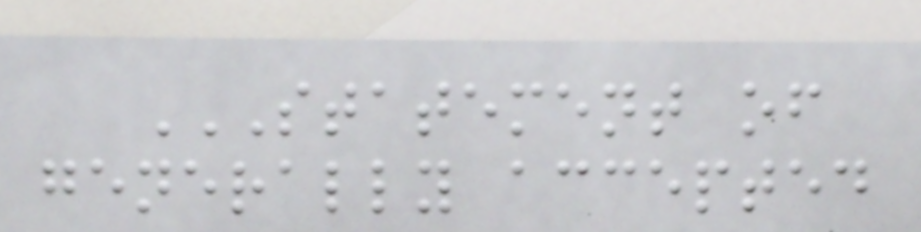STATEMENT OF
GENERALLY ACCEPTED
